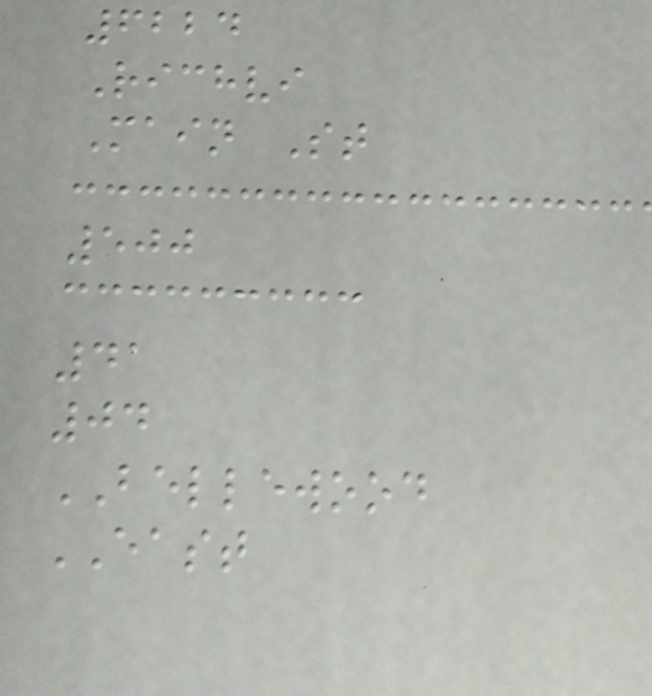6224
Richvi
Main St
500
41
04
BELLEWOOD
EAST
